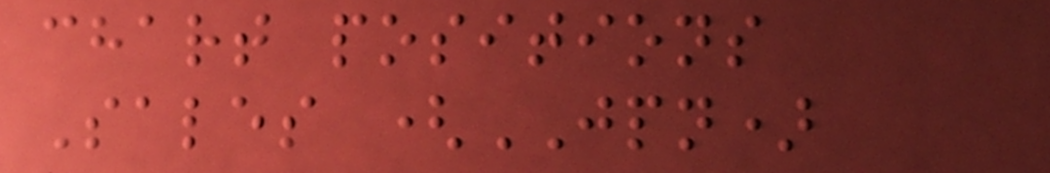chart positions
Sales (JPN)
